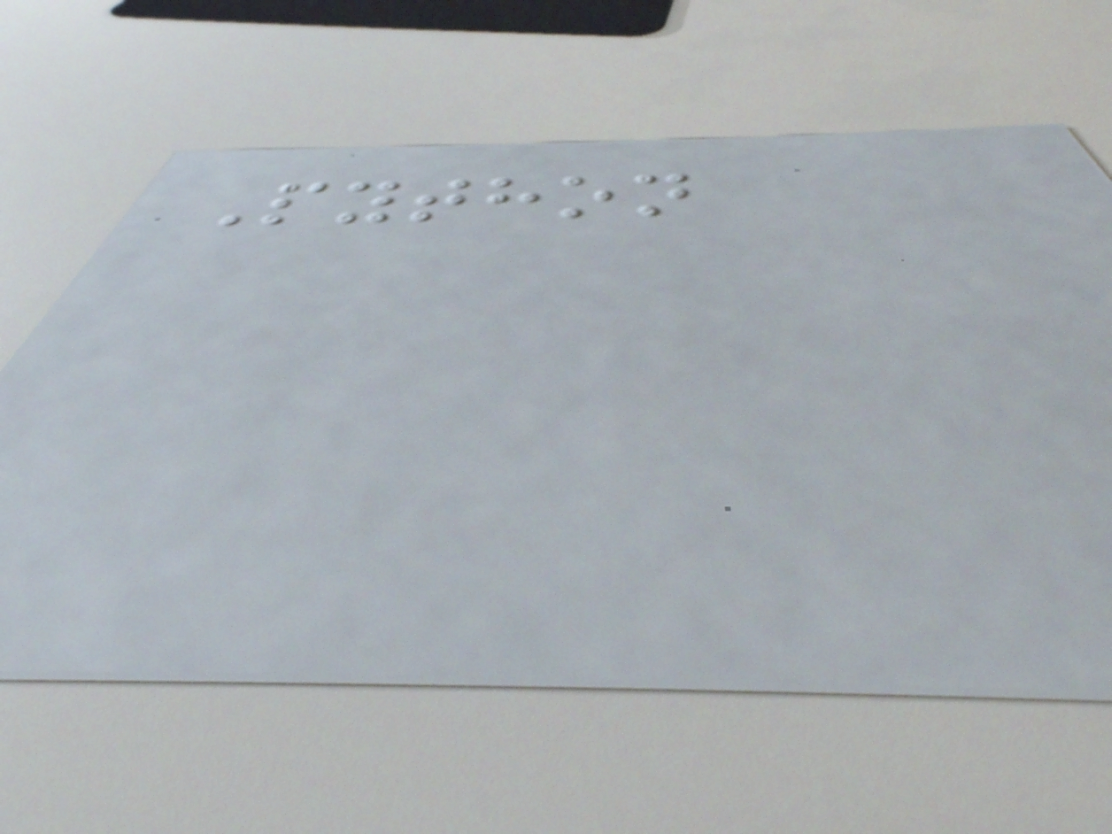Python
